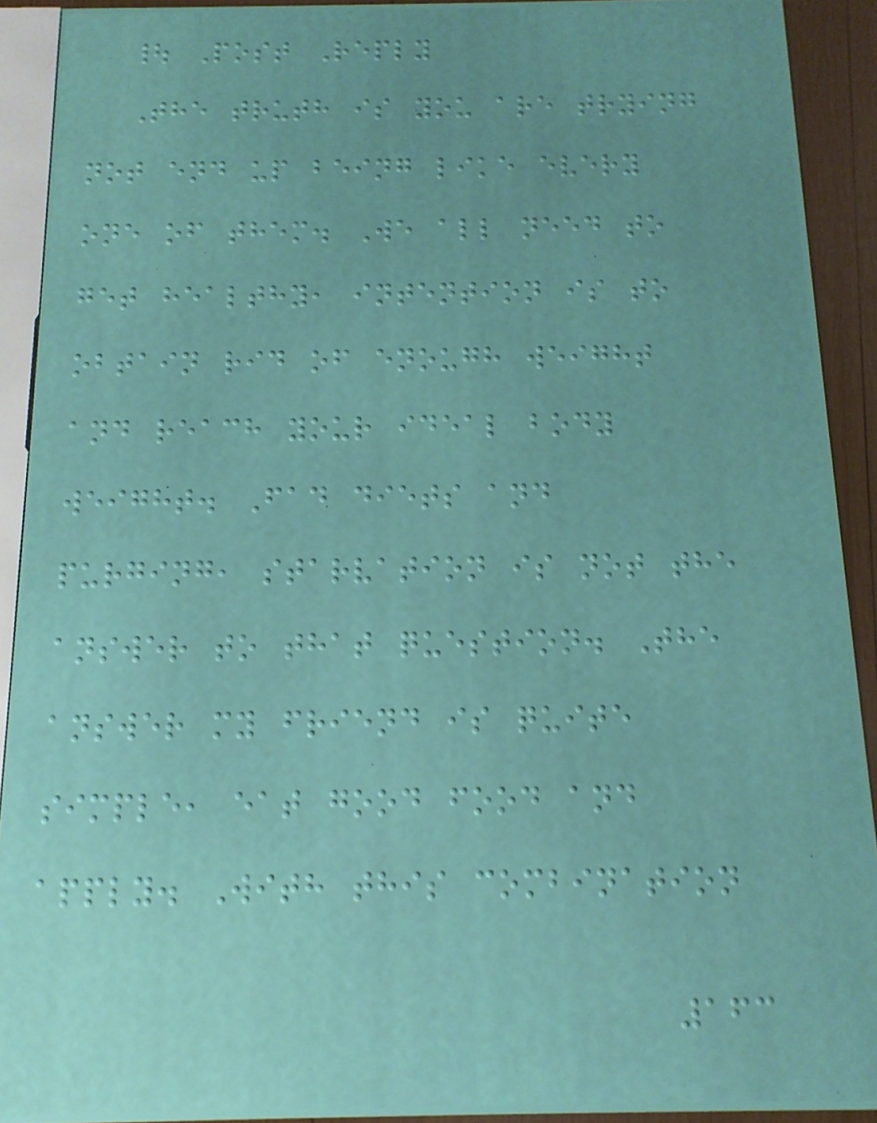| Post Reply
The truth is you are trying
not end up being like every
one of them. We all need to
get healthy, intention is to
obtain rid of enough weight
and reach your ideal body
weight. Fad diets and
purging, starvation is not the
answer to that question. The
answer my friend is quite
simple, eat good food and
apply. With this combination
163
